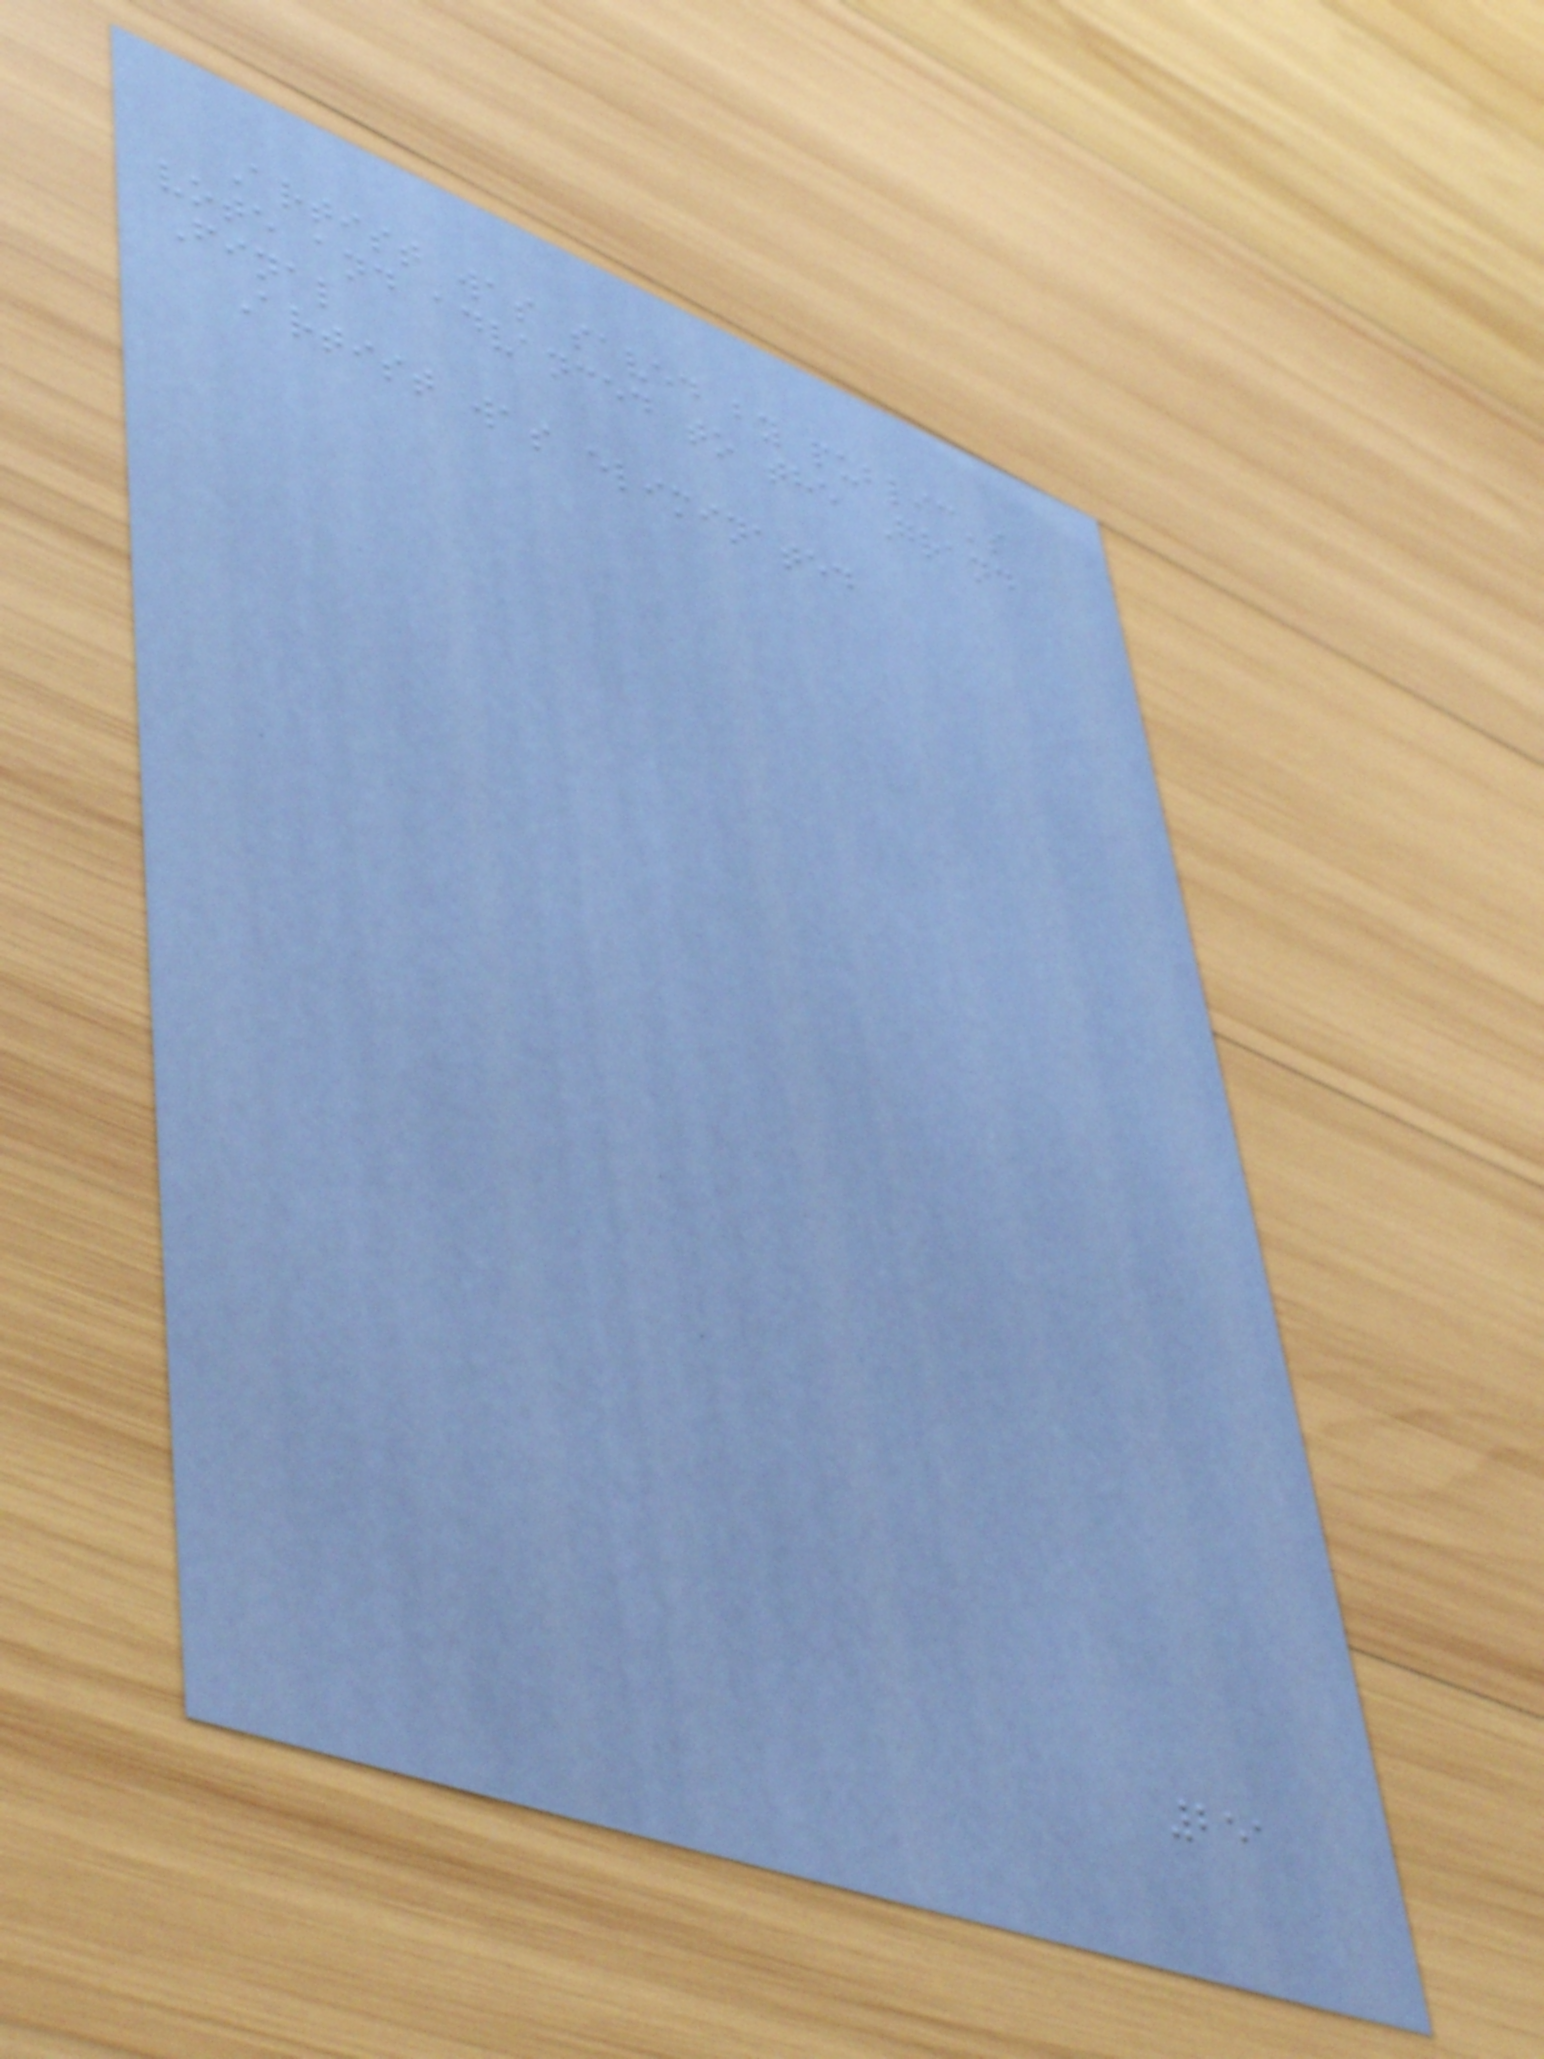Artist was saved by public's
vote and advanced to the Grand
Final
Artist was eliminated
251
